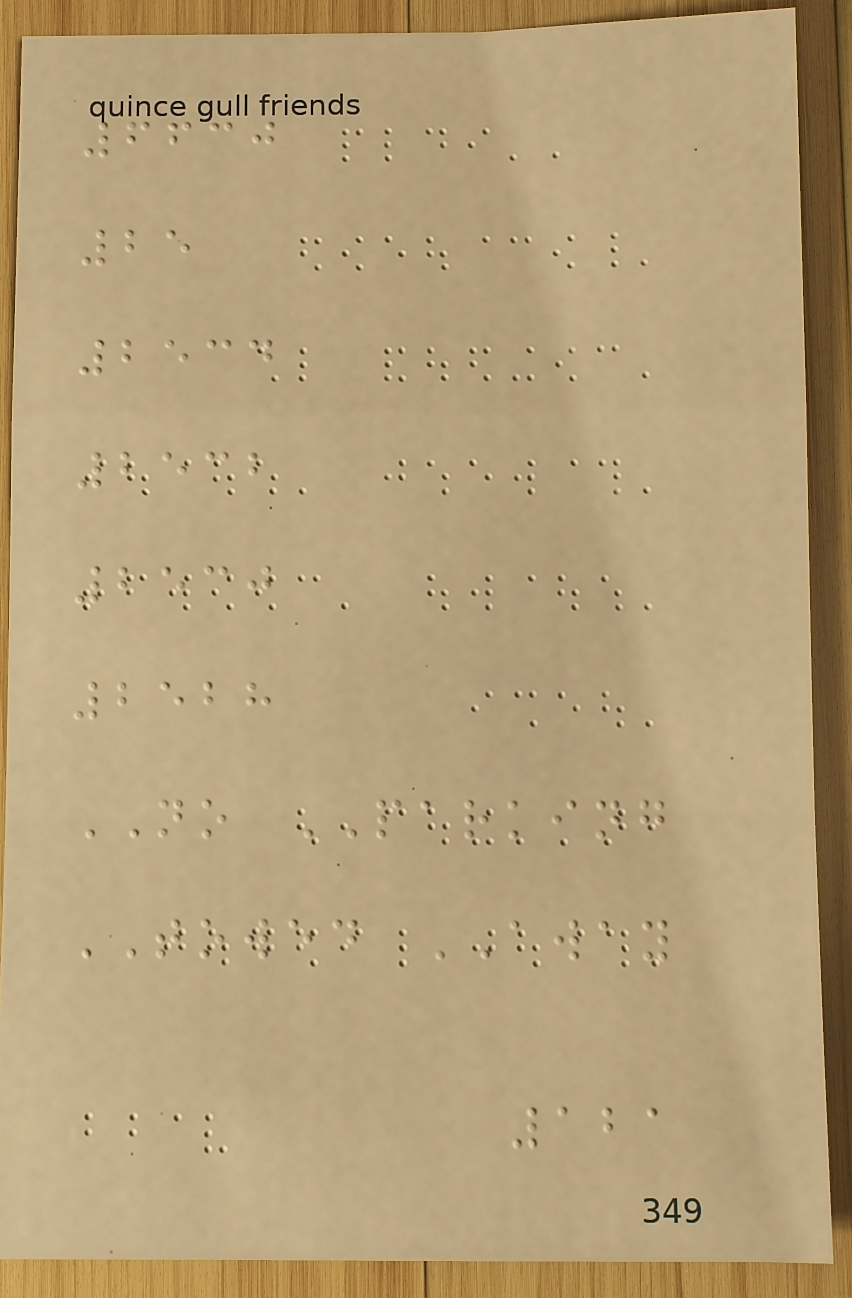6630
25
2534
2532
2530
2528
NO PARKING
TOWED AWAY
121
